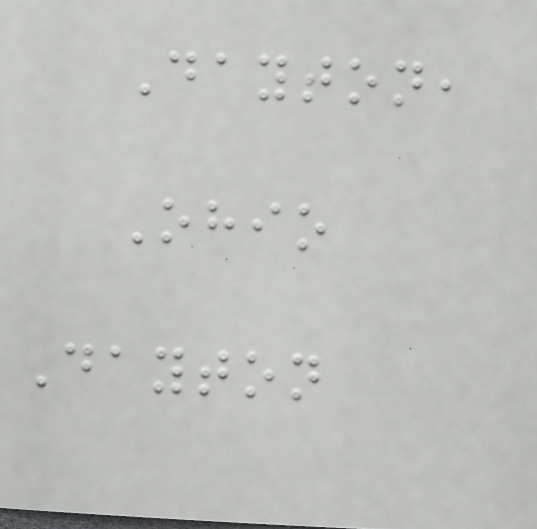Dayton,
Ohio
Dayton
